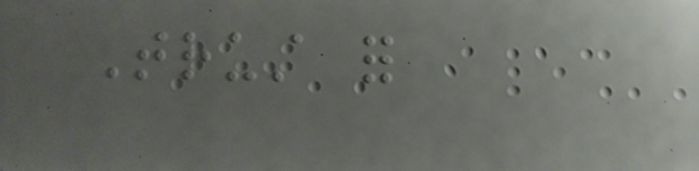Trust for
